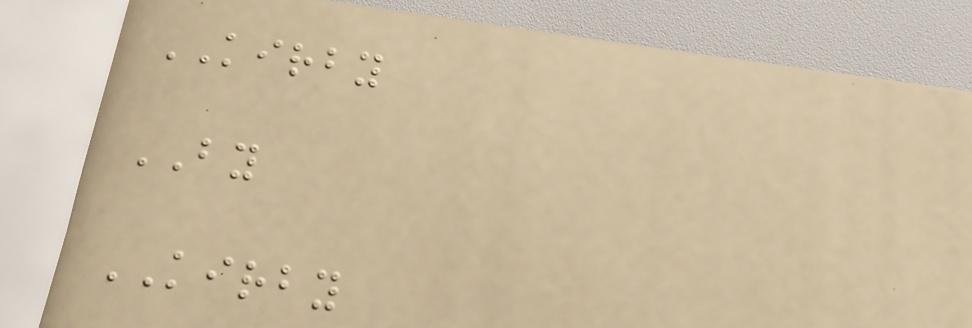KIRBY
BY
KIRBY
